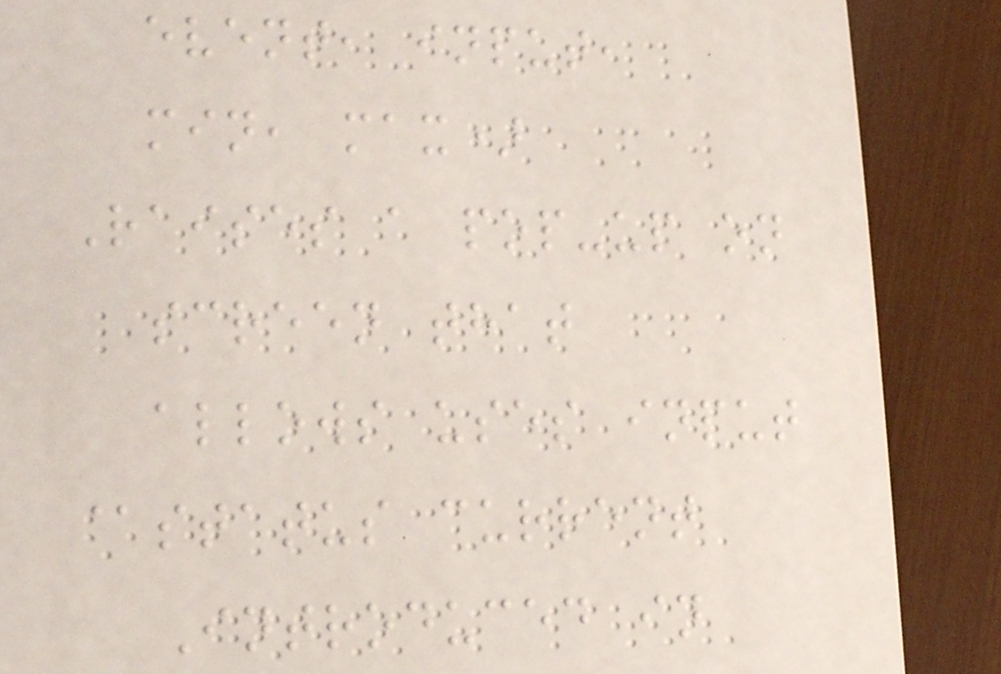event, input,
min, max)
Raises a pop-up on
screen that
allows uses input
@status current
Introduced in
